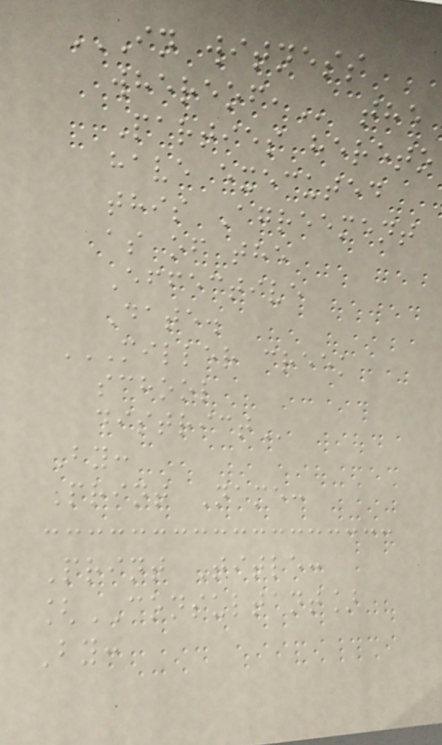IN WITNESS
WHEREOF, the
Parties hereto
have executed
this Agreement
as of the
Effective
Date.
MILLER CREEK
SCHOOL
DISTRICT
By:
Print Name:
Print Title:
[CONSULTANT]
By:
